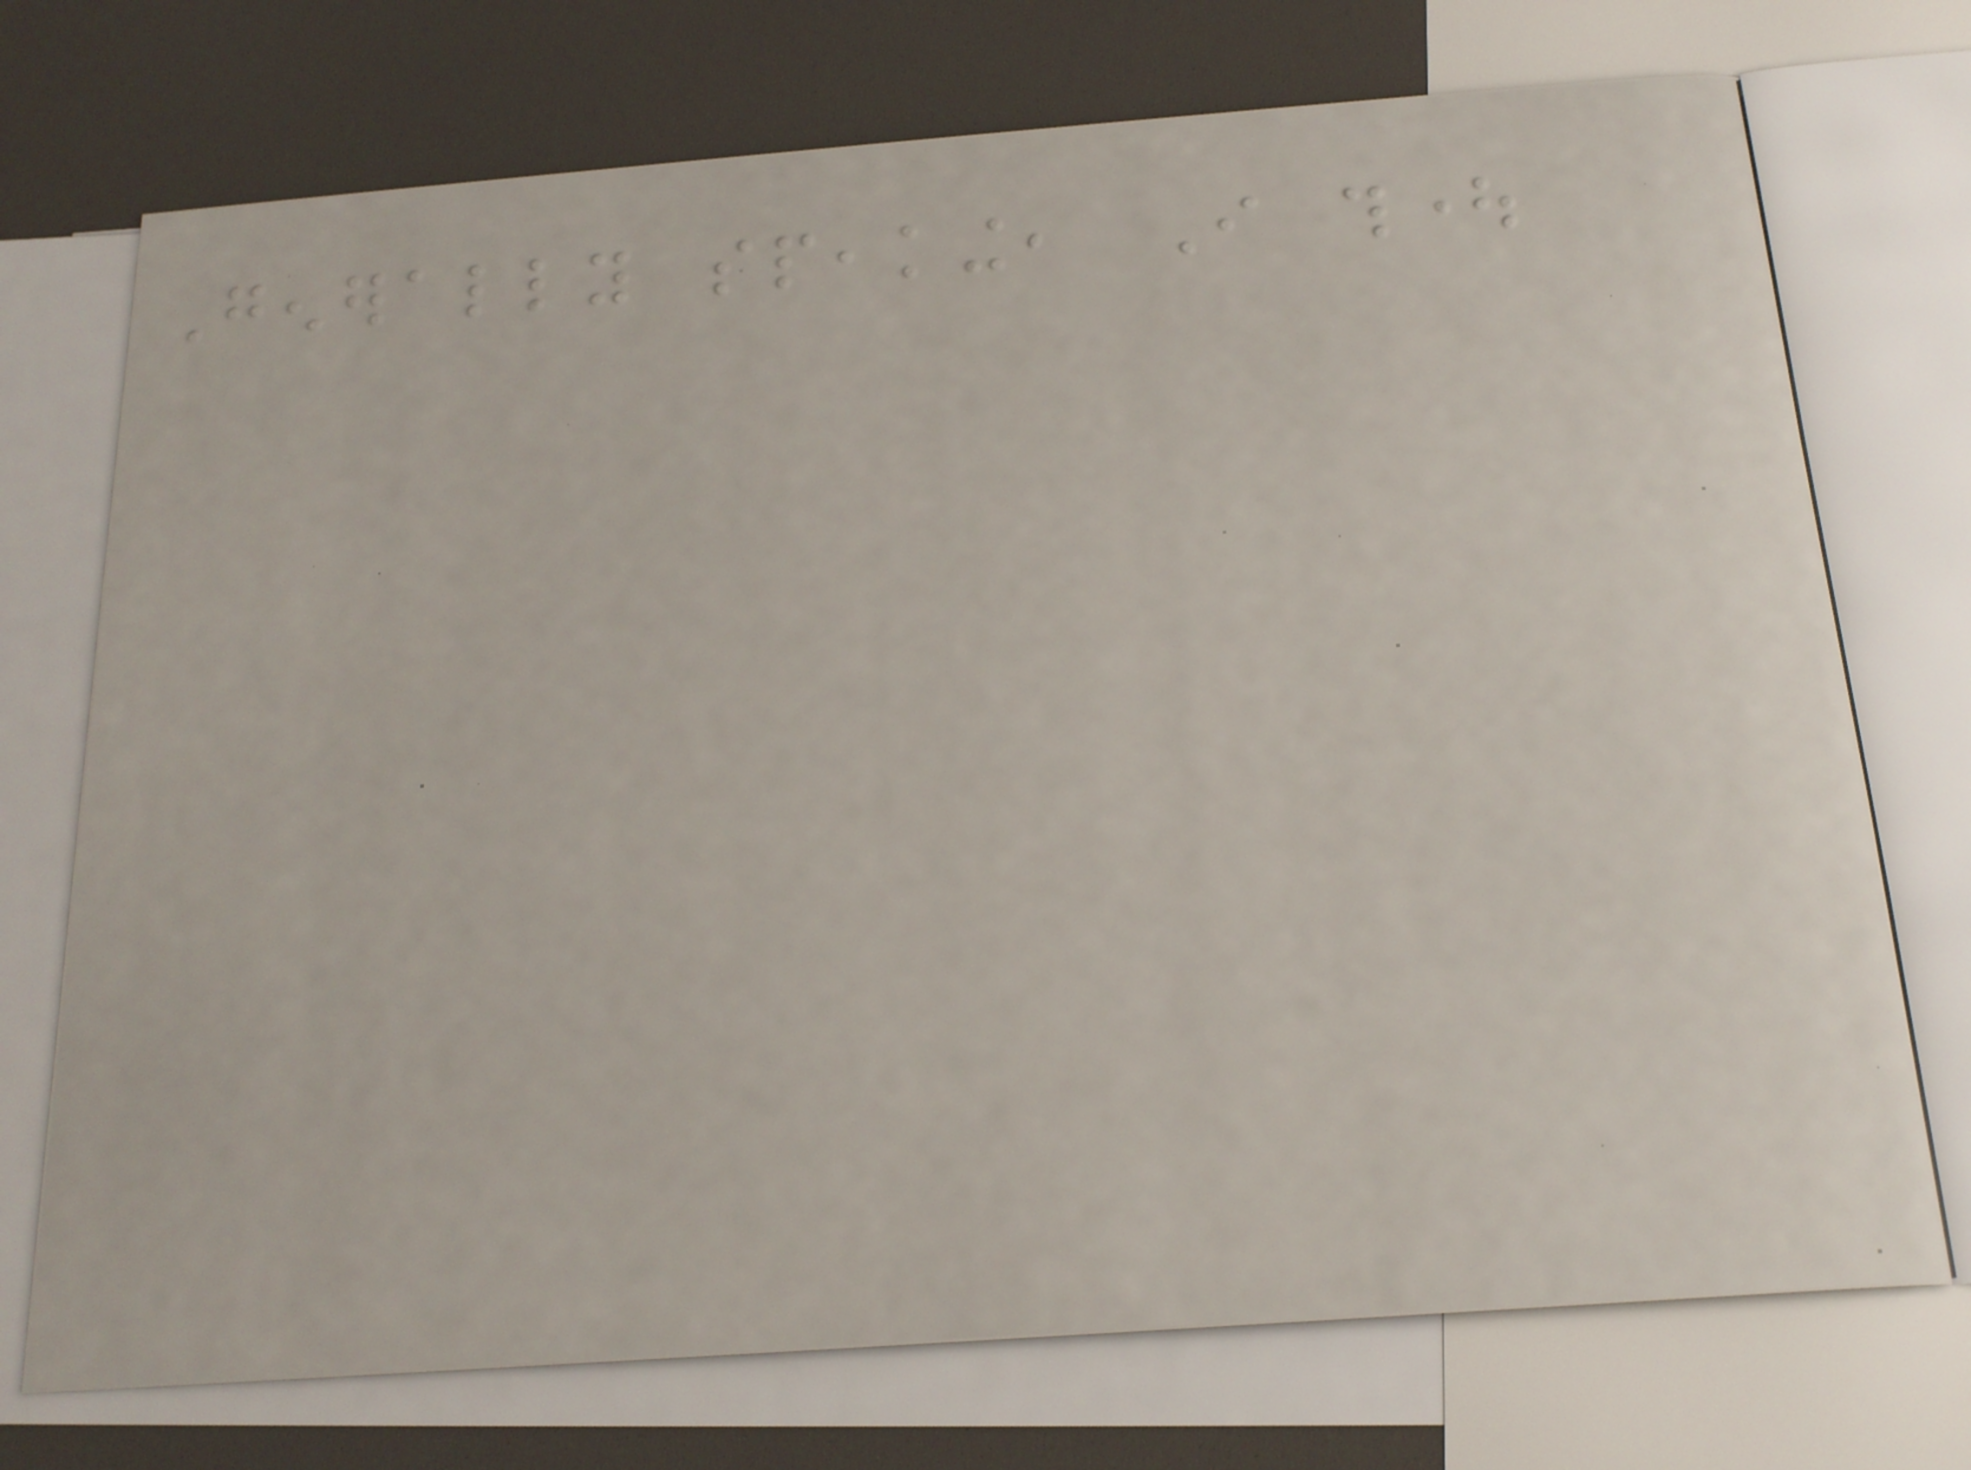Generally speaking, I thought
